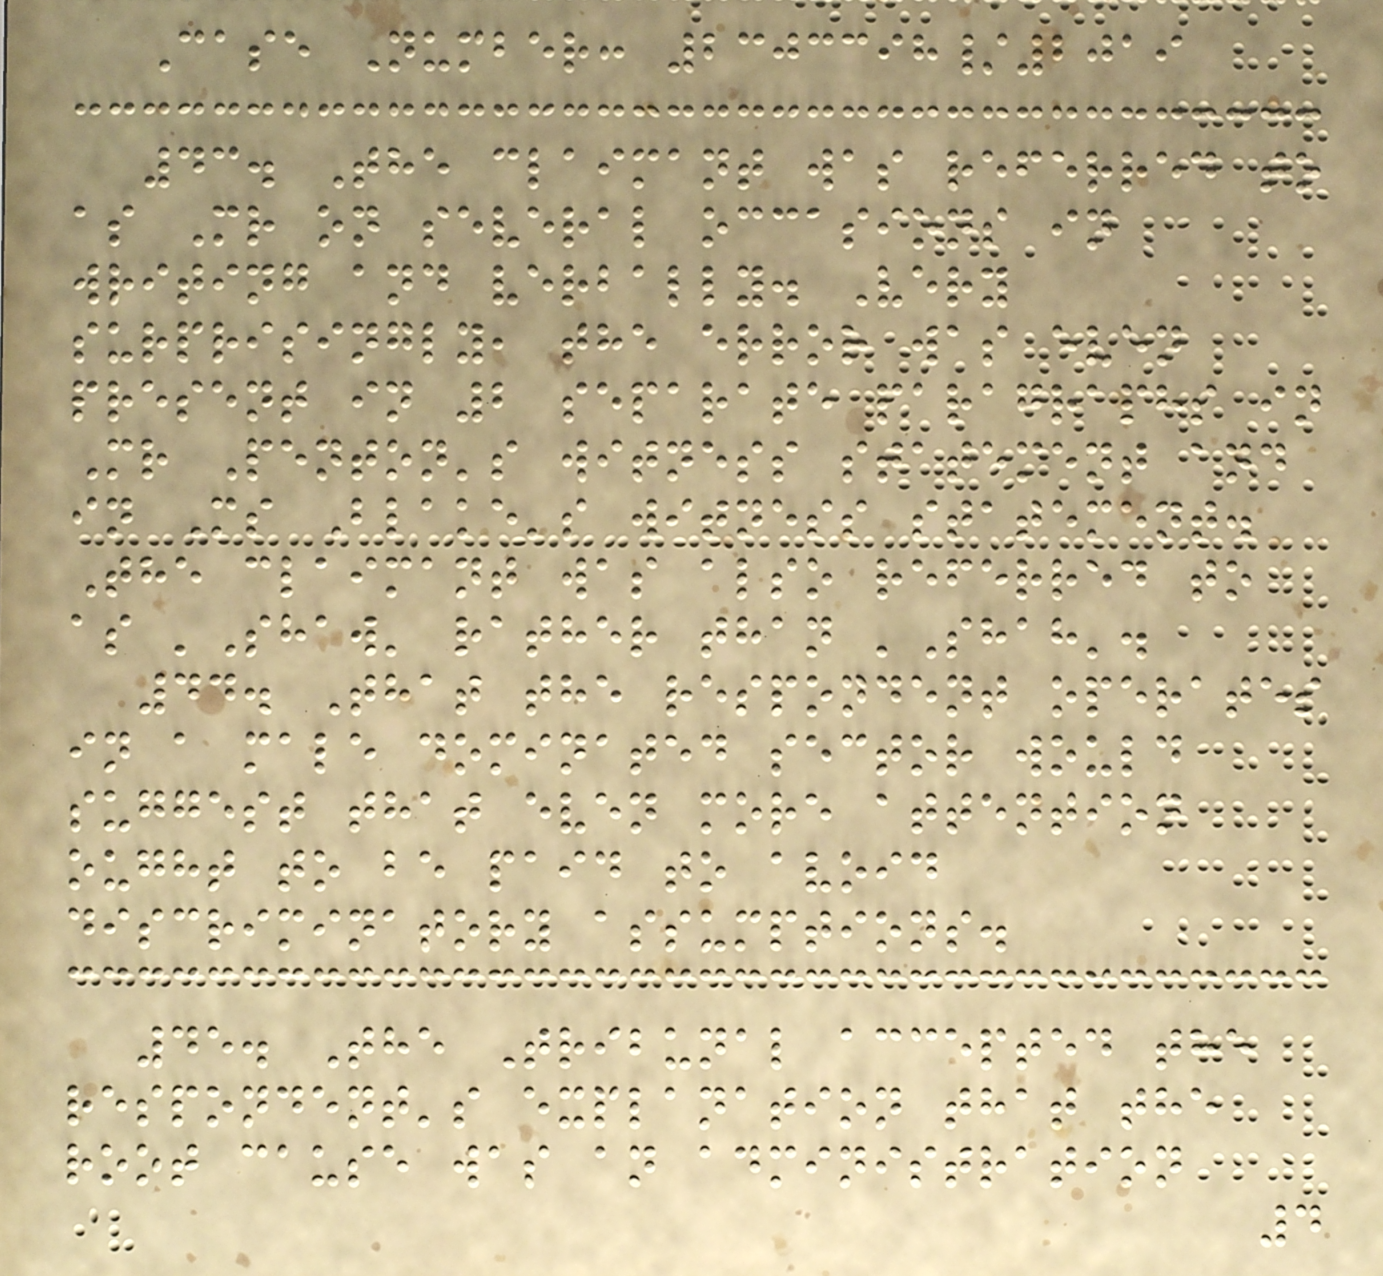Case Number: 2303398/2019
43. The claimant was referred to
as Mr on several occasions in
writing and verbally. Very
surprisingly, the error was even
present in 2 separate paragraphs in
Mr Penton's witness statement and
in Ms Blake's witness statement.
The claimant was also referred to
as 'Shaw' rather than 'Shah'.
44. That the respondent operates
in a male dominated sector would
suggest that even more attention
ought to be paid to avoid
discriminatory assumptions.
45. The Tribunal accepted the
respondent's explanation that the
root cause was an administration
4
